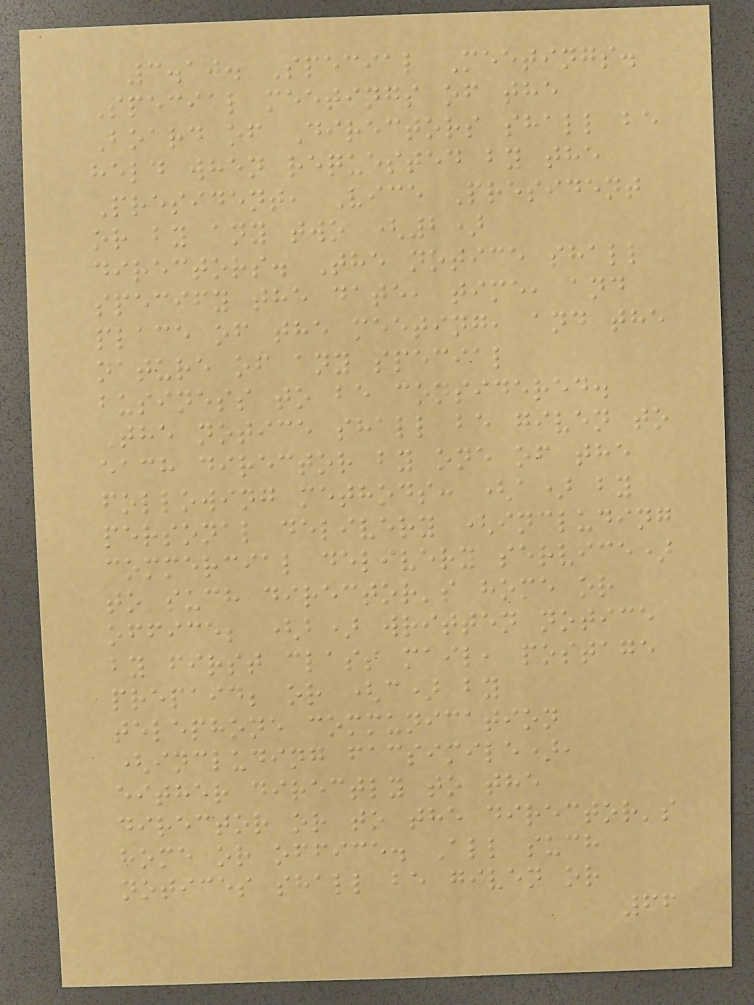3.10. Special Meetings.
Special meetings of the
Board of Directors shall be
held when requested by the
President, Vice President
or by any two (2)
directors. The notice shall
specify the date, time, and
place of the meeting, and the
nature of any special
business to be considered.
The notice shall be given to
each director by one of the
following methods: (a) by
personal delivery (including
commercial delivery service)
to such director's home or
office; (b) written notice
by first class mail, postage
prepaid; or (c) by
telephone communication
(including facsimile),
either directly to the
director or to the director's
home or office. All such
notices shall be given or
66
